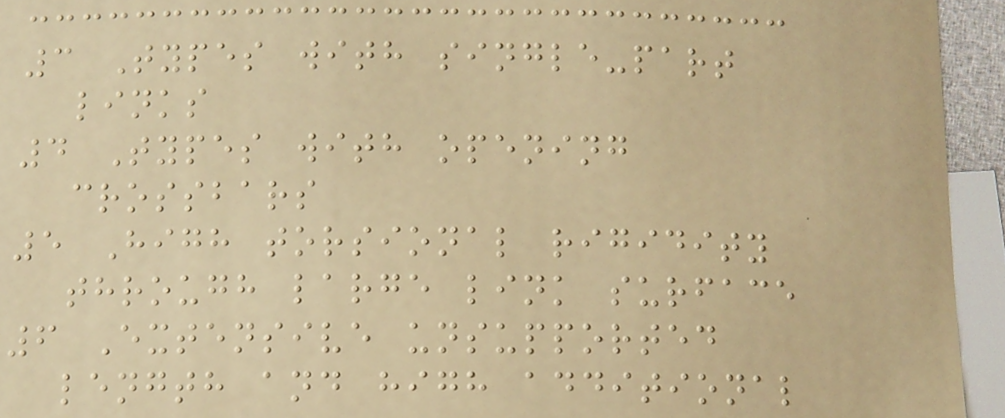3 Types with single-part
links
4 Types with opening
crossbars
5 High torsional rigidity
through large link surface
6 Extensive unsupported
length and high additional
